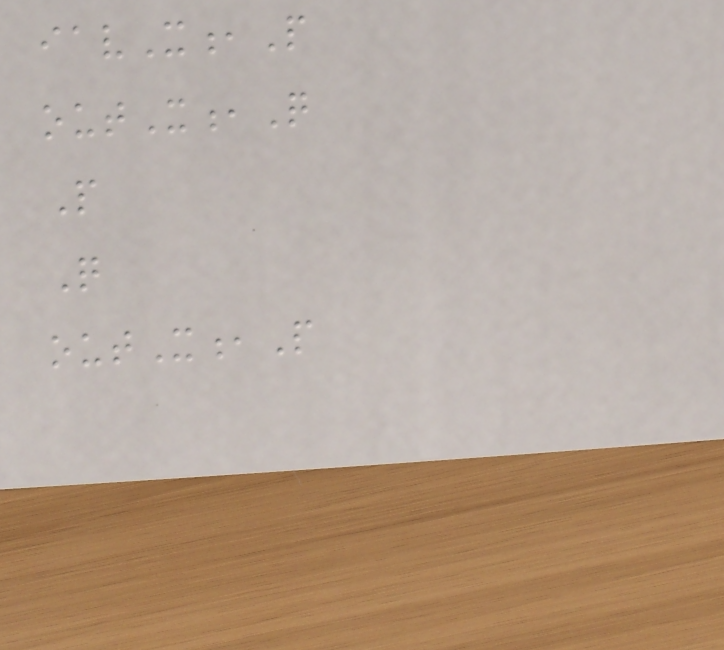iavX,P
outX,Q
P
Q
outX,P
